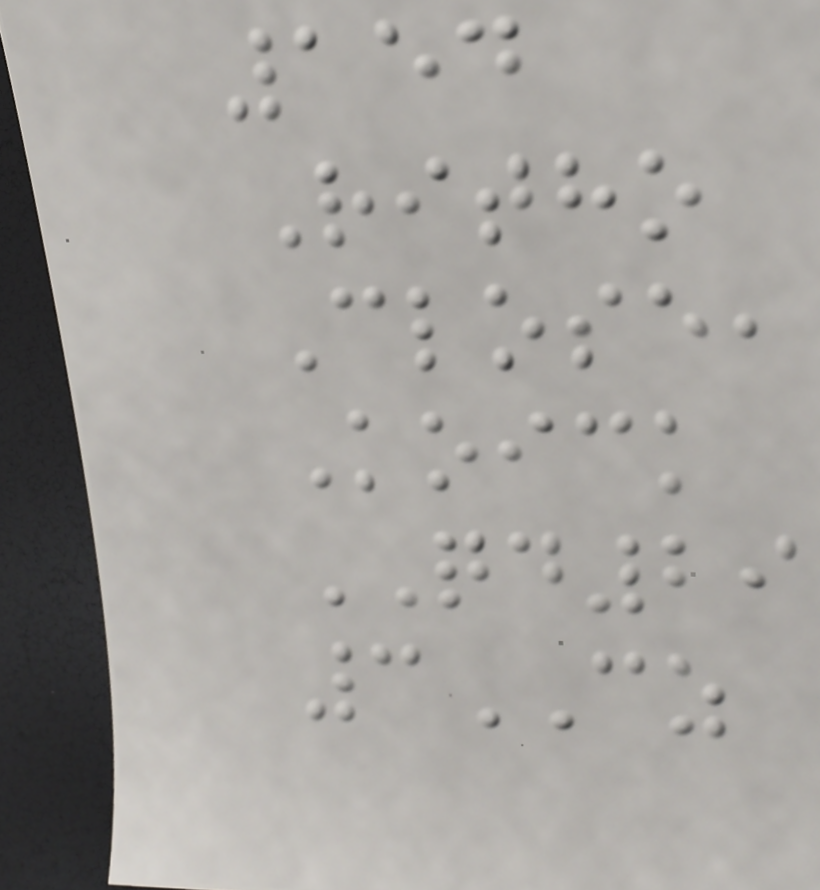154
Ritho
Close,
Koick
QD29
3CZ
